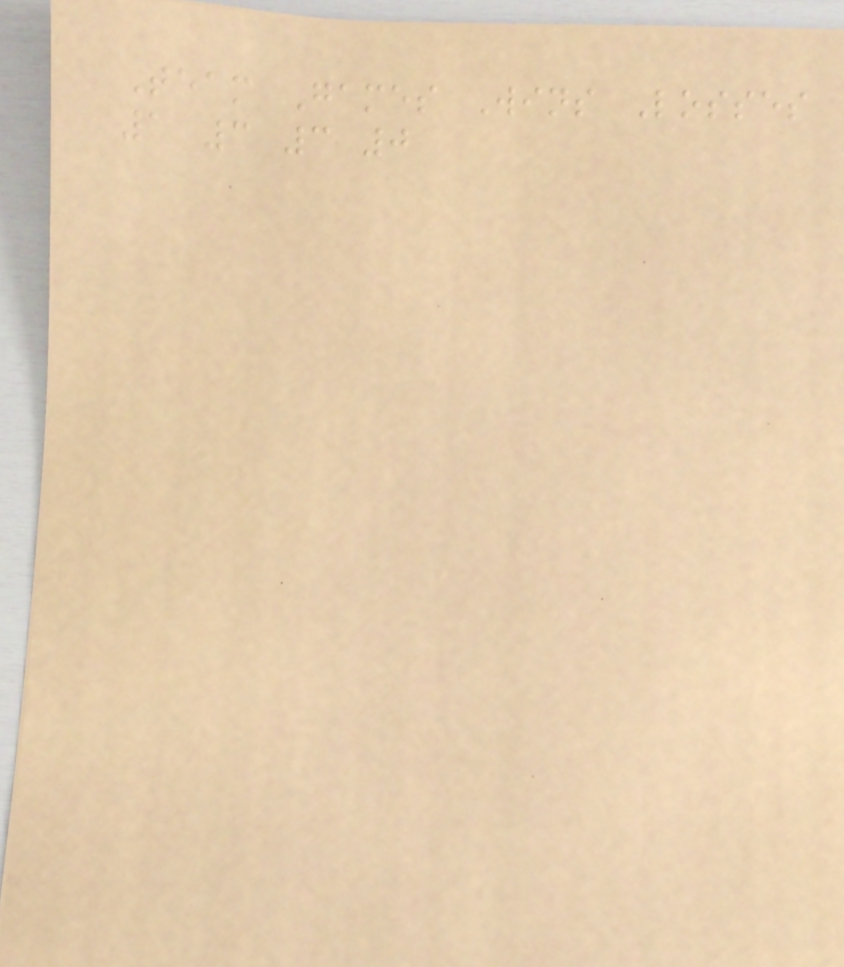Team Games Wins Losses
1 3 3 0
